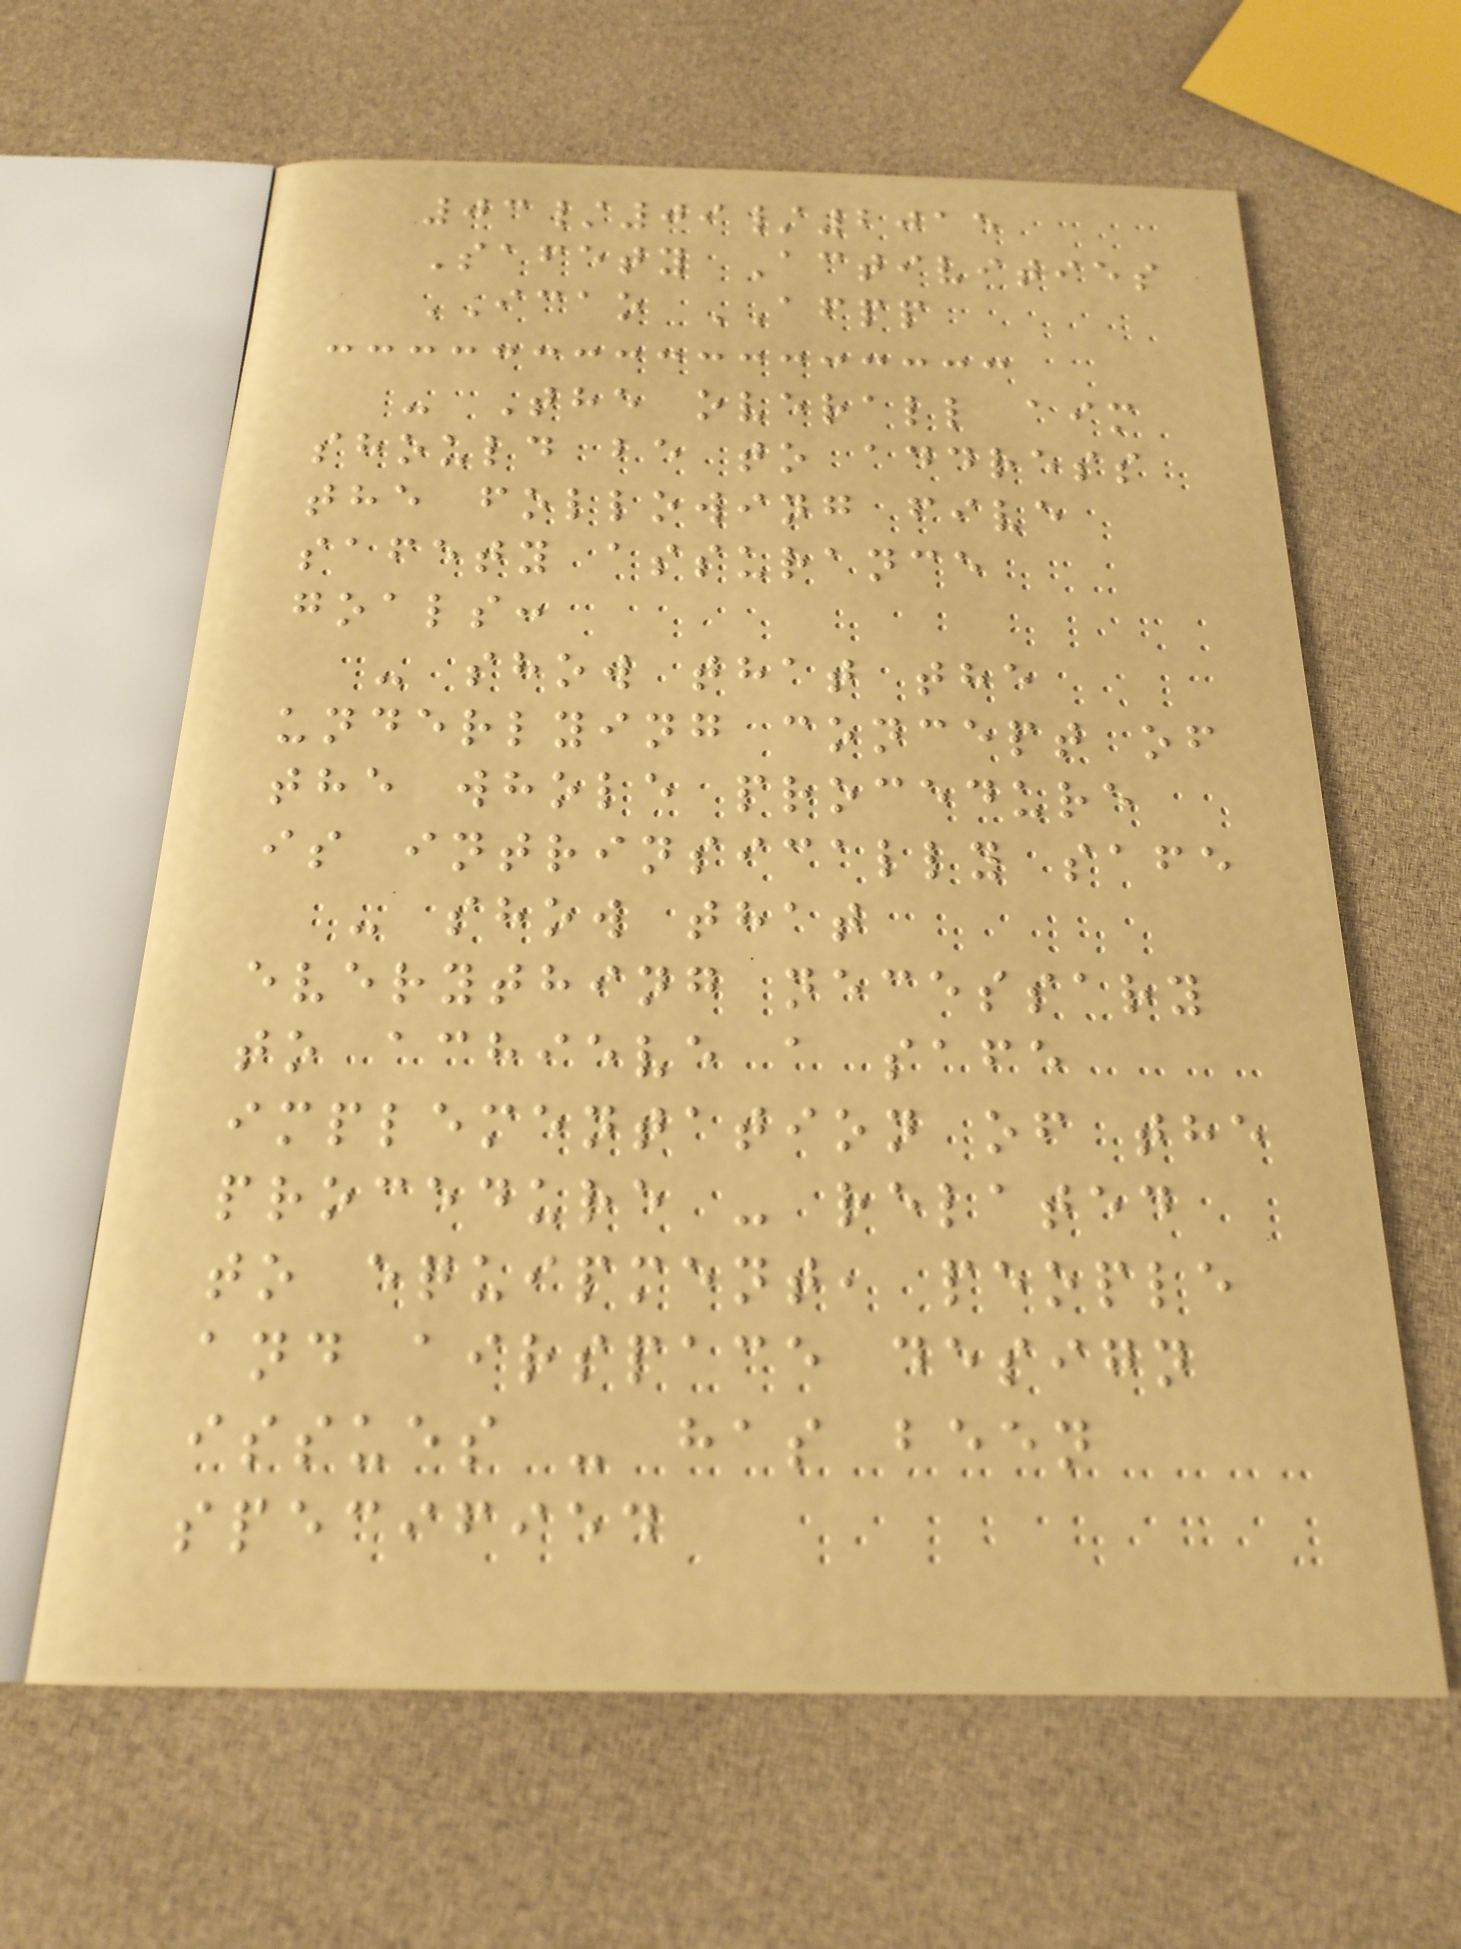03/09/2015
Safety Activities
ICAO AFPP
- The overall aim
should be to address
the following five
safety assurance
goals:
- show that the
underlying concept of
the whole procedure
is intrinsically safe
- show that
everything necessary
to achieve a safe
implementation of the
procedure - related
to equipment, people
and airspace design
issues - has been
specified
